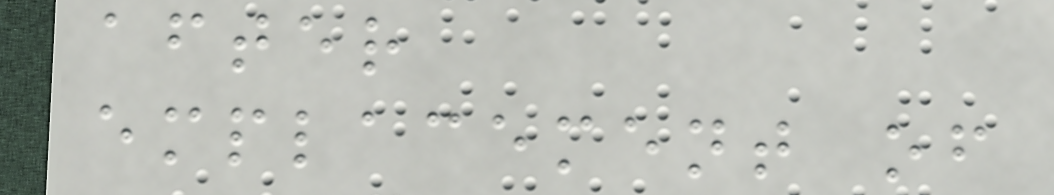after
emplacement of
